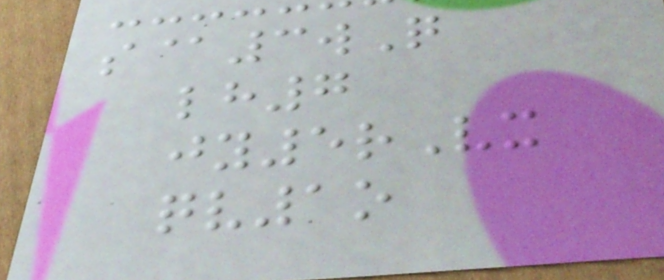s@3wQ
lh7
jy5rVx
qv1o
